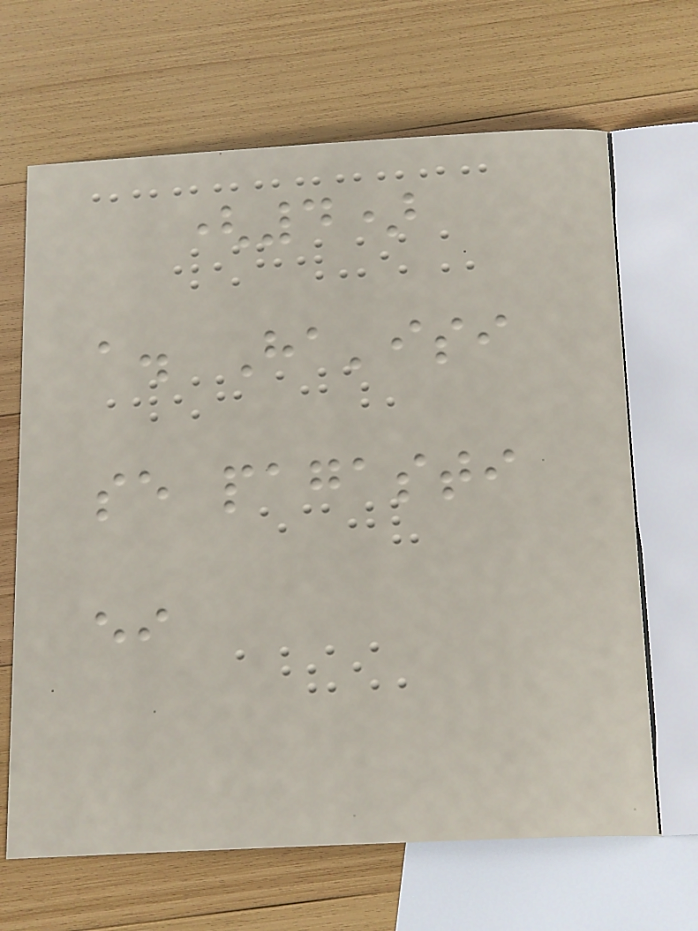(4)
a. Ha'isi
se pagasti
ei
